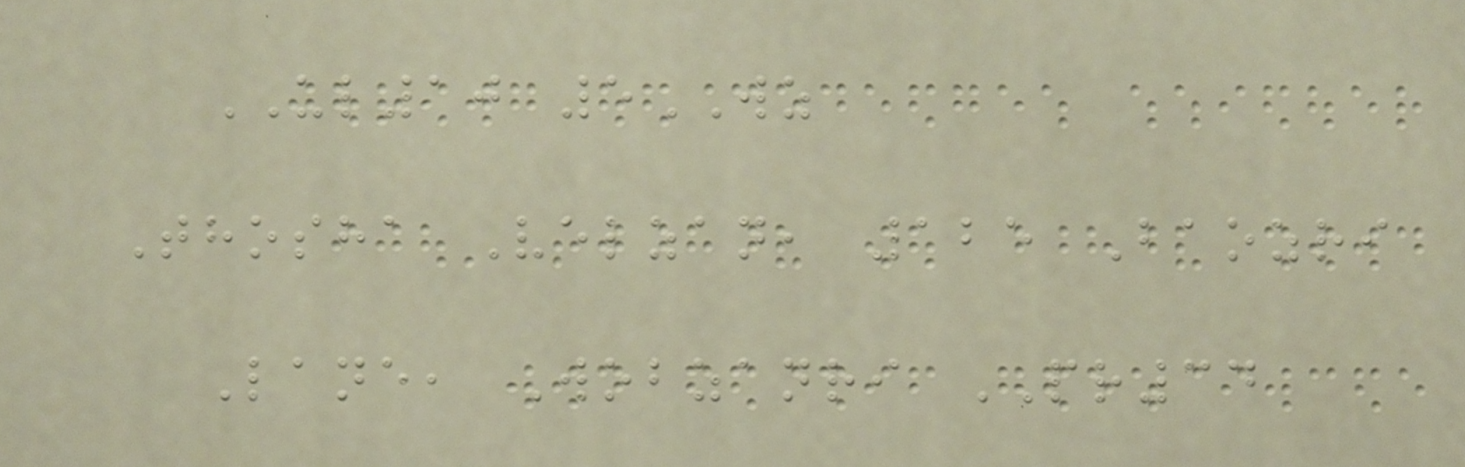UL10 5WZ
Thosha Velzan, 125 Baozri
Lane, Wobzanri PR34
